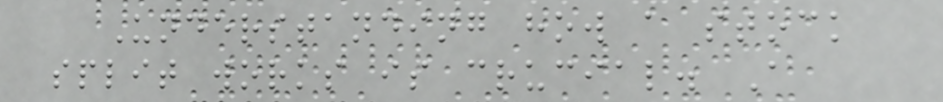Understanding how a stock
split works is crucial. A
